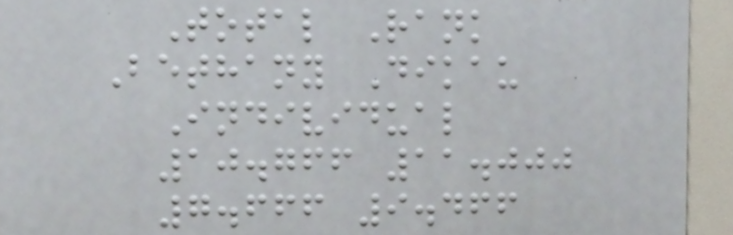Total Rank
Bethany Dikau
Individual
10.766 11.000
7.666 9.466
